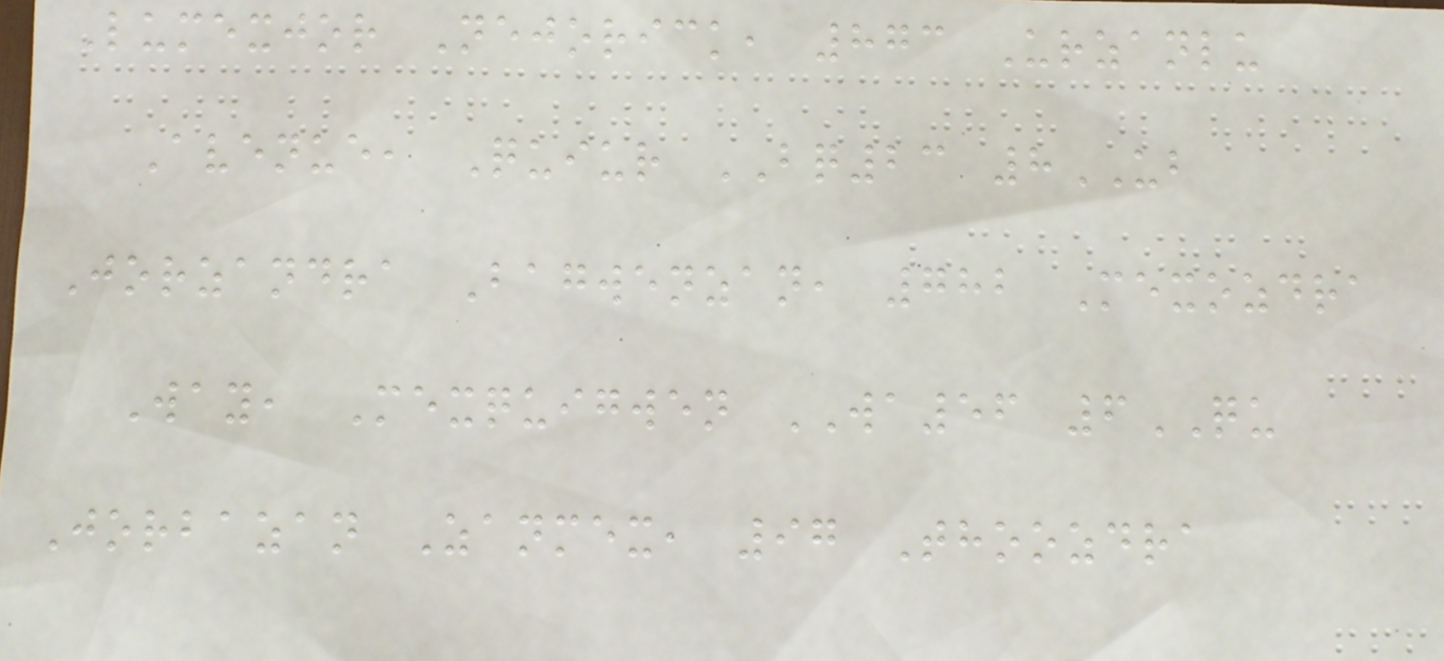Lumexjor Nejorick, 873 Urzanlu
Avenue, Quiur BQ23 8UB
Jorzandra Bagwenzan, 782 Mexozdra
Way, Mexquigwen WA56 6QU
Jorbazan Zanmex, 97 Thoozdra
